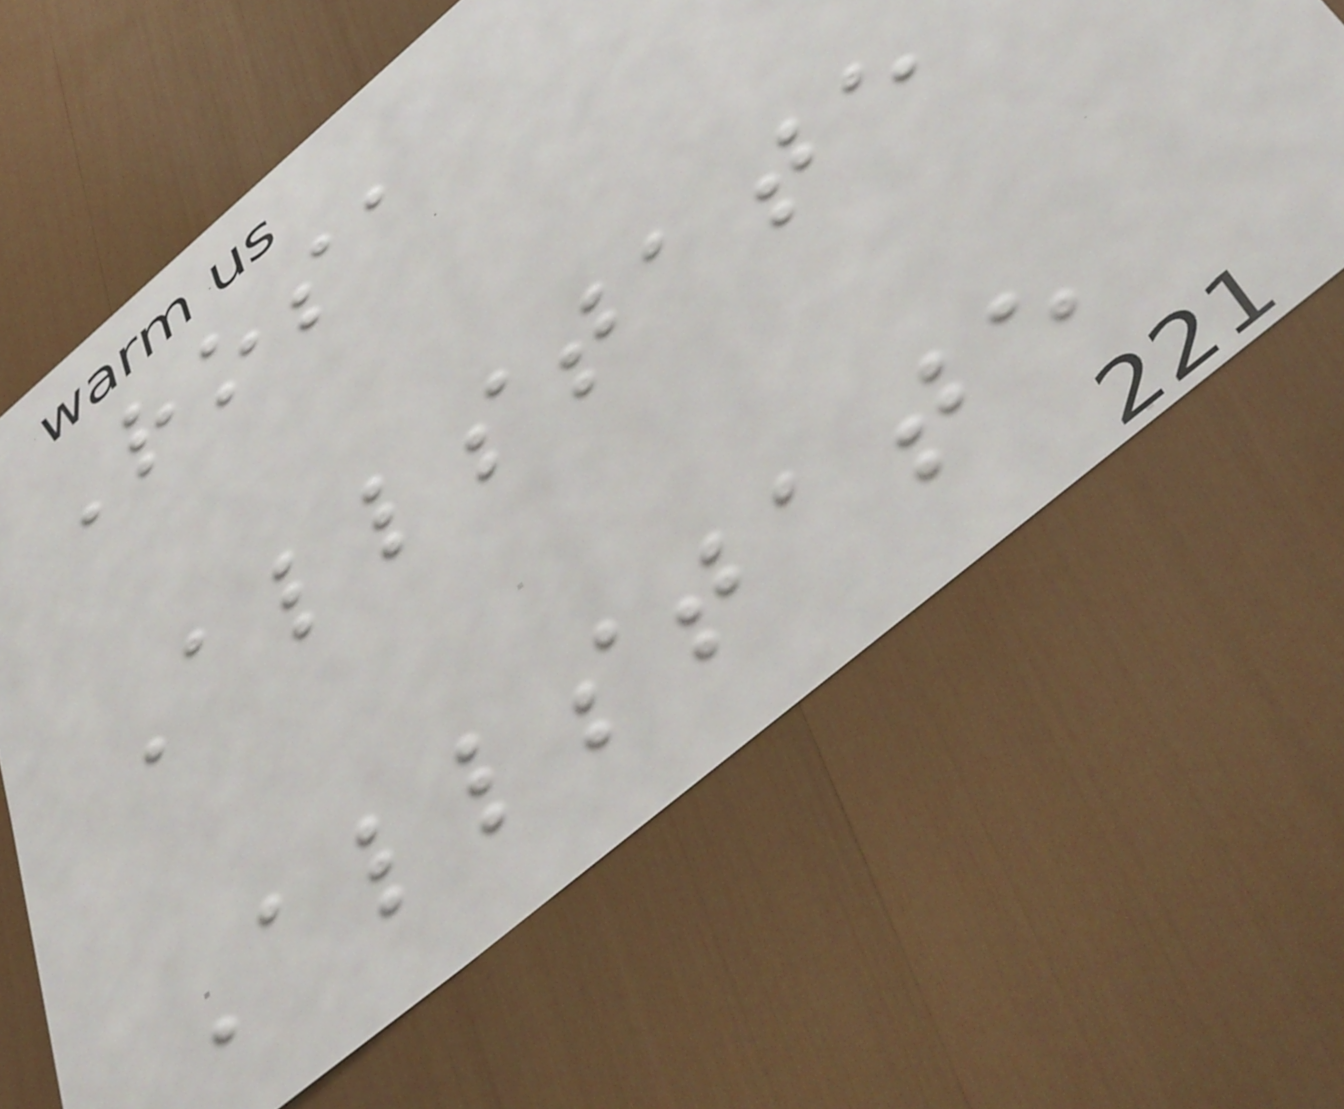Rosa
Allstate
Allstate
